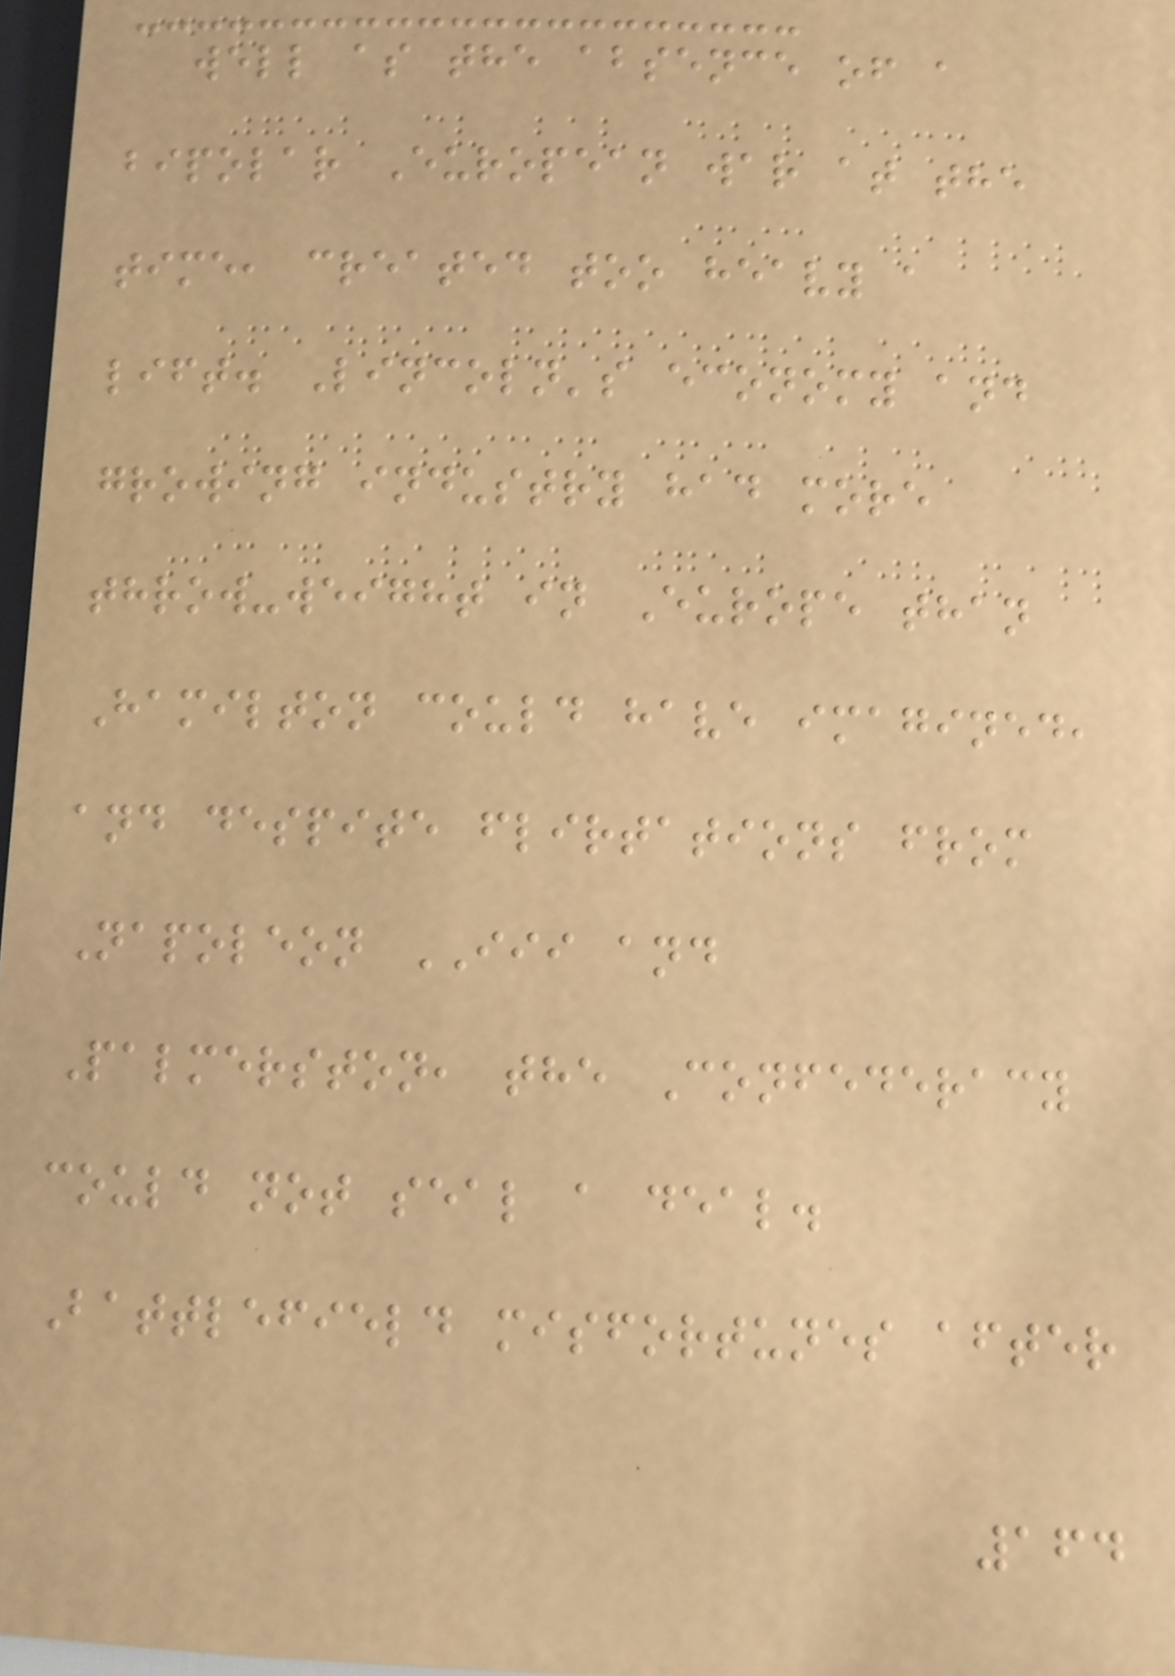well as the absence of a
bipolar European war at the
time, created too heavy a
lift. Lincoln's economy and
growing industry had more
throw-weight in Europe than
Hamilton could have imagined,
and despite flirtations from
Napoleon III and
Palmerston, the Confederacy
could not seal a deal.
Battlefield misfortunes after
164
